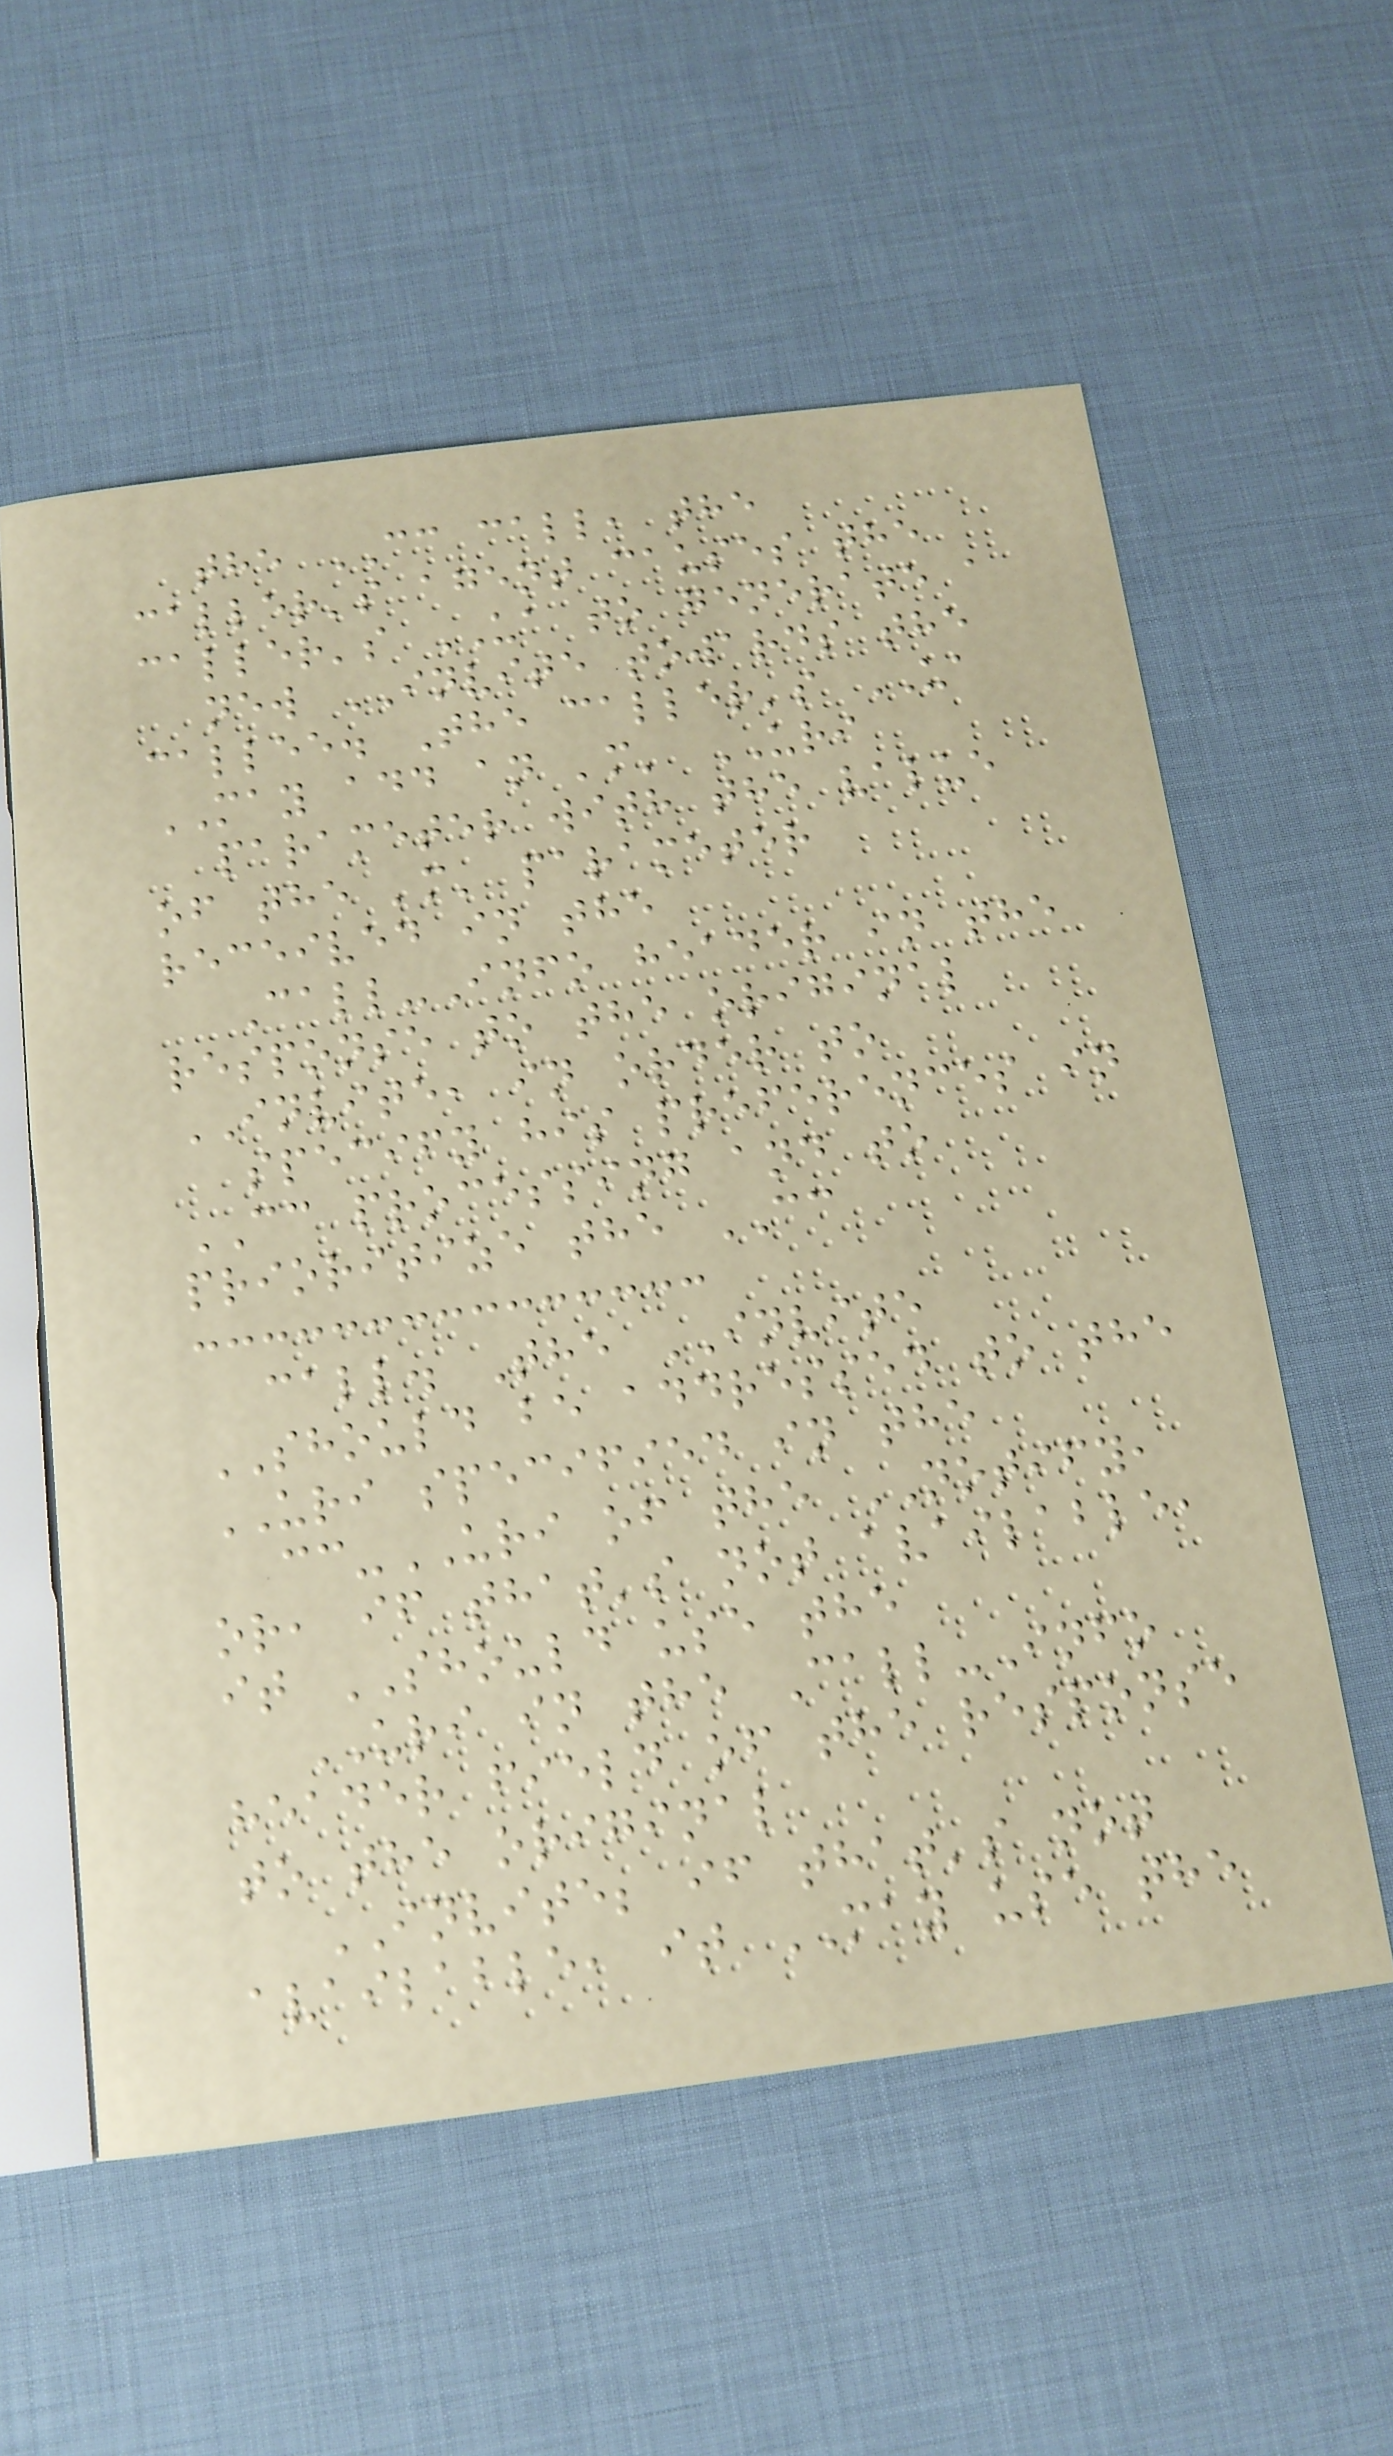the CC call, the
caller's agent causes the
caller's UA to generate a
new INVITE towards the
callee. The caller's UA
MAY add an 'm' URI
parameter with the value
of the 'm' parameter
received in the
Call-Info header in the
response to the original
INVITE, in order to
specify his preferences in
CC processing and to
prioritize the CC
call. The INVITE
SHOULD be addressed to the
URI specified in the
cc-URI of the NOTIFY,
or, if that's not available,
it SHOULD use the
URI in the Call-Info
header field of the response
to the original
INVITE; if that's not
available, it MAY use the
